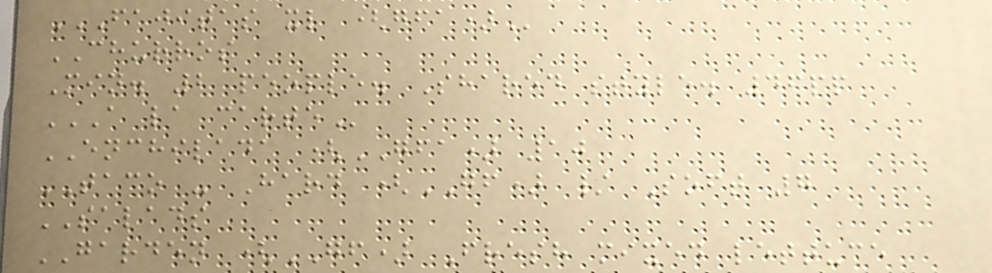FAJITAS XL (GFA)
CHURROS
Min. 2 people. Shared style. 46pp
A LA CARTE
ENCHILADA (GFA) 10
TACO - Hard (GF) / Soft 7
SALADS
GARDEN (GF) Fresh mixed lettuce
